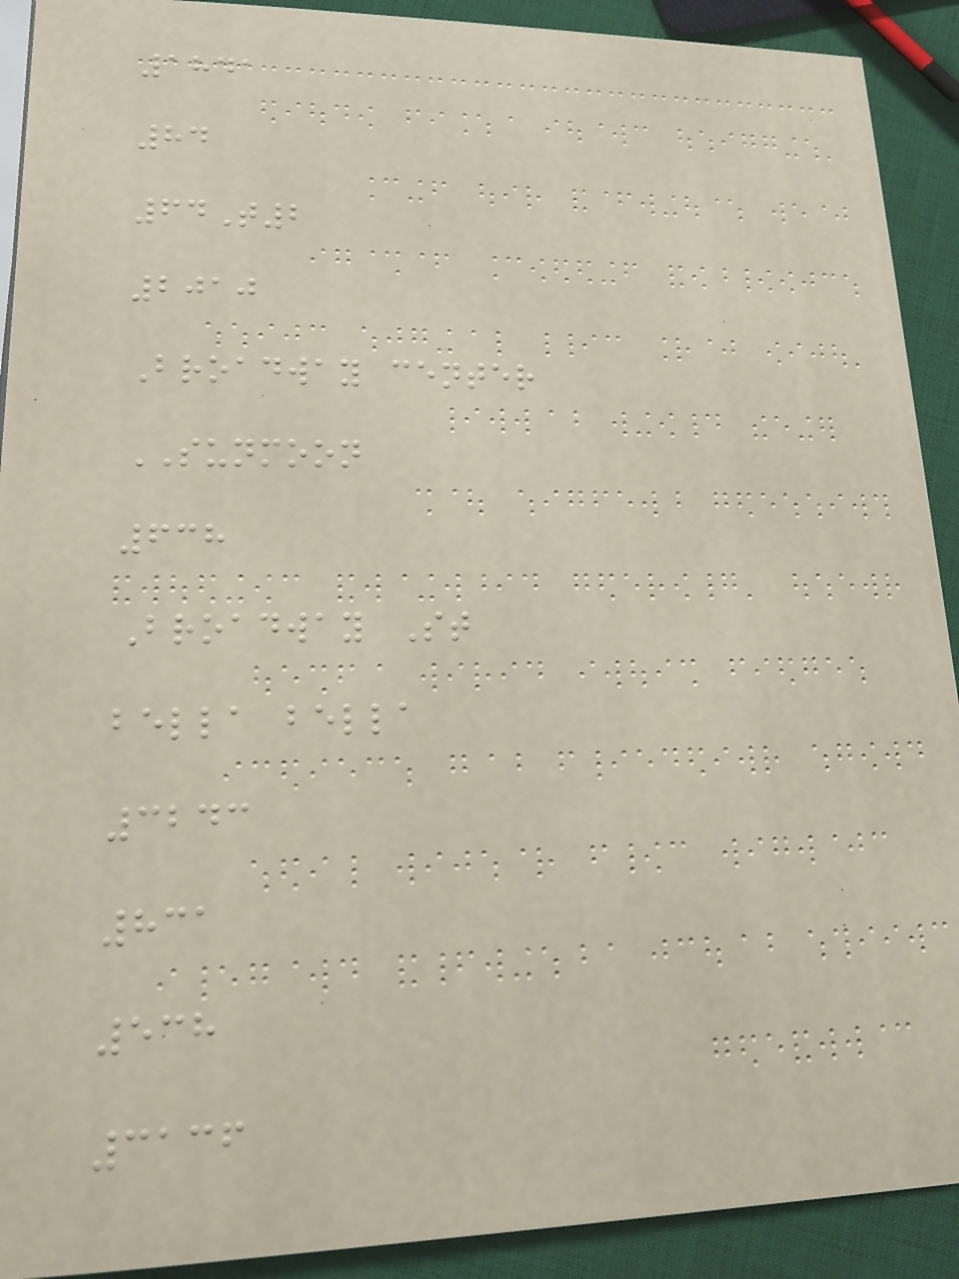1841
84
64T2
2010
Broadway center
SUNMOON
638
Broadway St
bella bella
3243
831
538
3136
